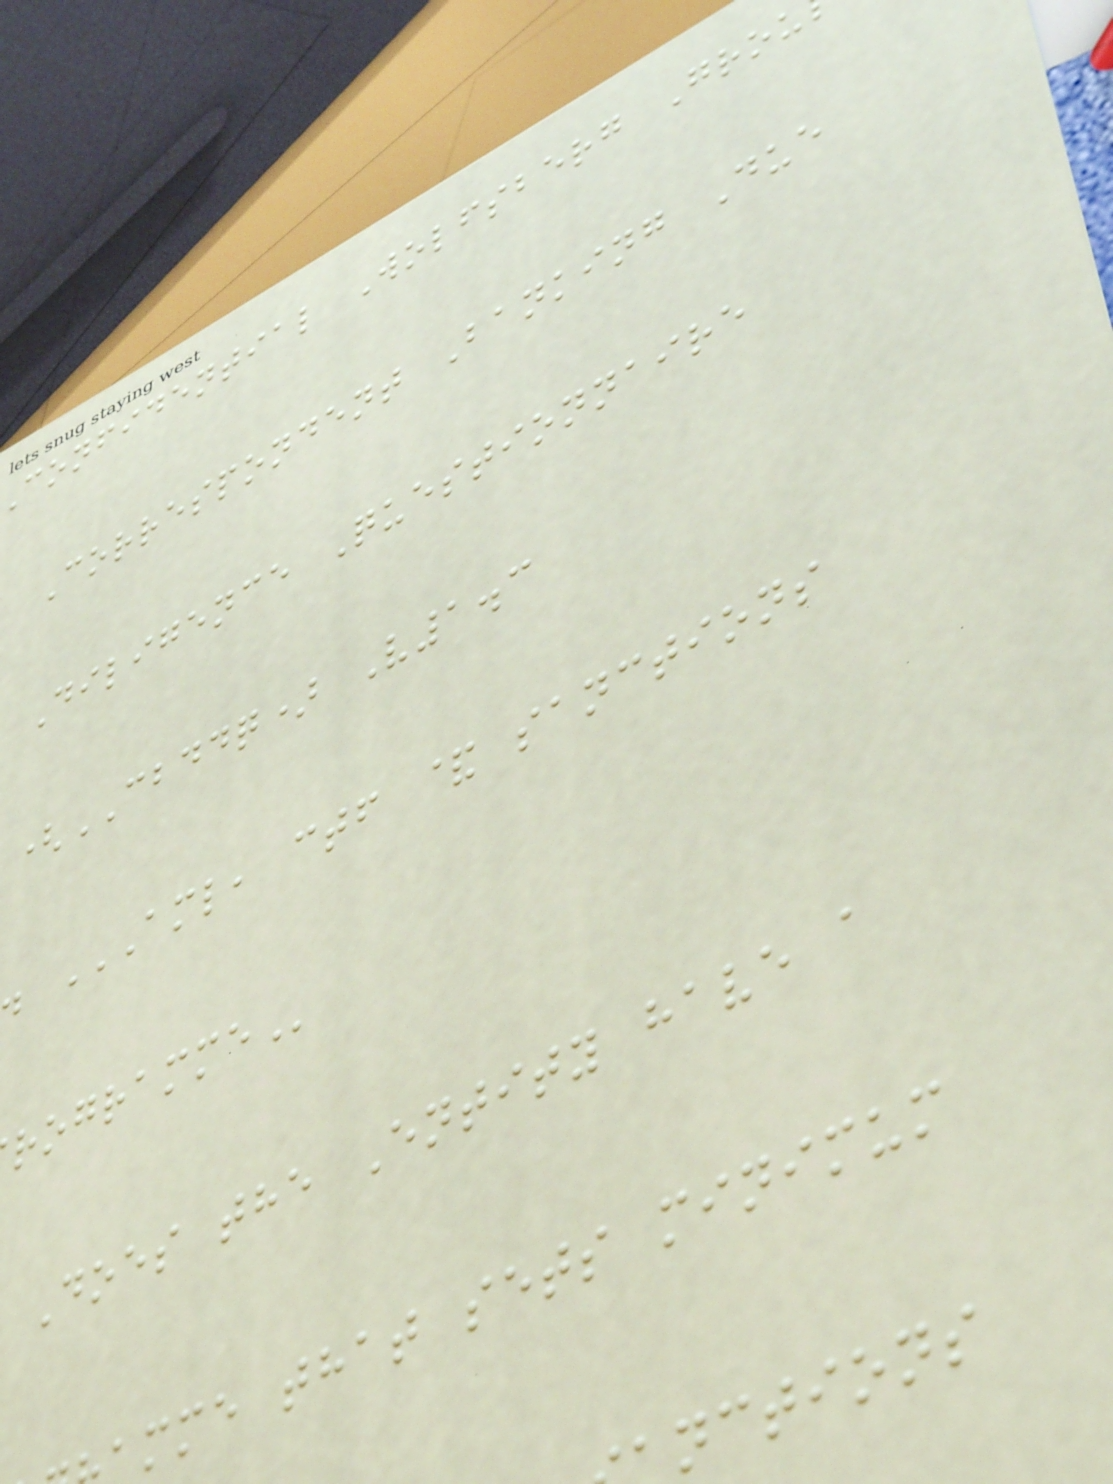confidential Wolfsberg Grou
Correspondent Banking Due
Diligence Questionnaire
(CBDDQ) V1.3
Does the Entity have a
mme that sets minimum
nctions
